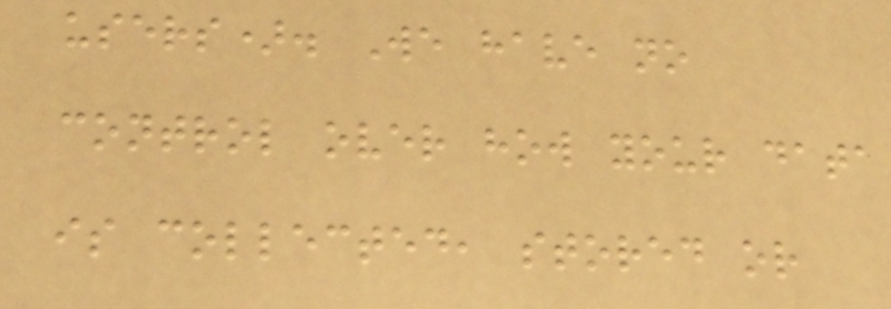users). We have no
control over how your data
is collected, stored or
